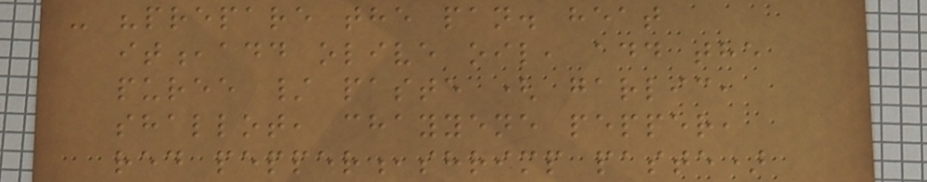- "prepare the pan. heat
it,add olive oil, add the
puree / paste ( garlic,
shallot, chayyene pepper,
red pepper,shrimp paste)
